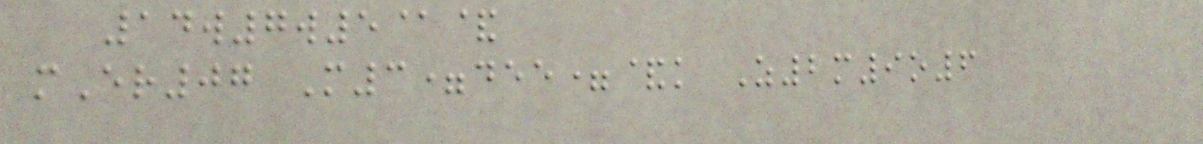14w7w5@&
mEr07 M3=dee=&k Z2m9o6
